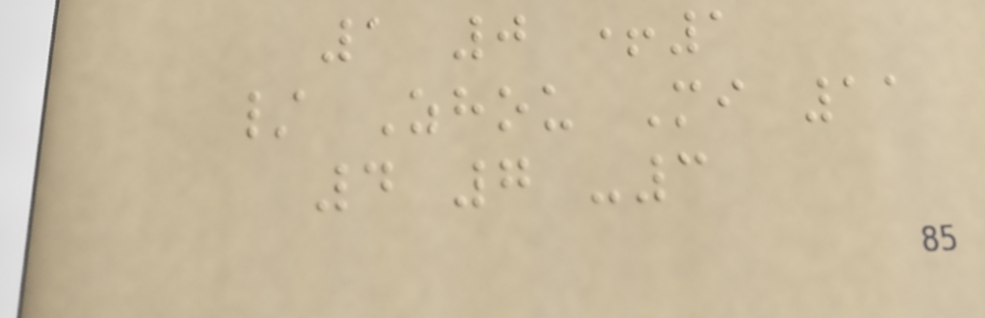1 0 +1
/ Zhou Mi 11
4 7 -3
